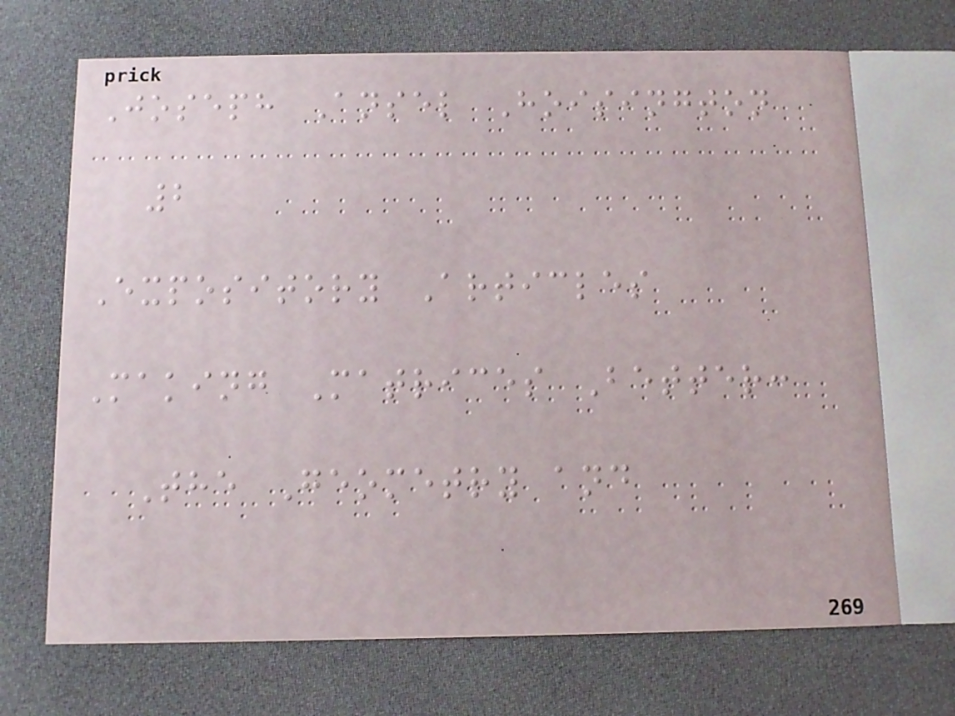Joseph Ansel Hoisington
2
Expository Articles
Making Matrices Better:
The Geometry and
